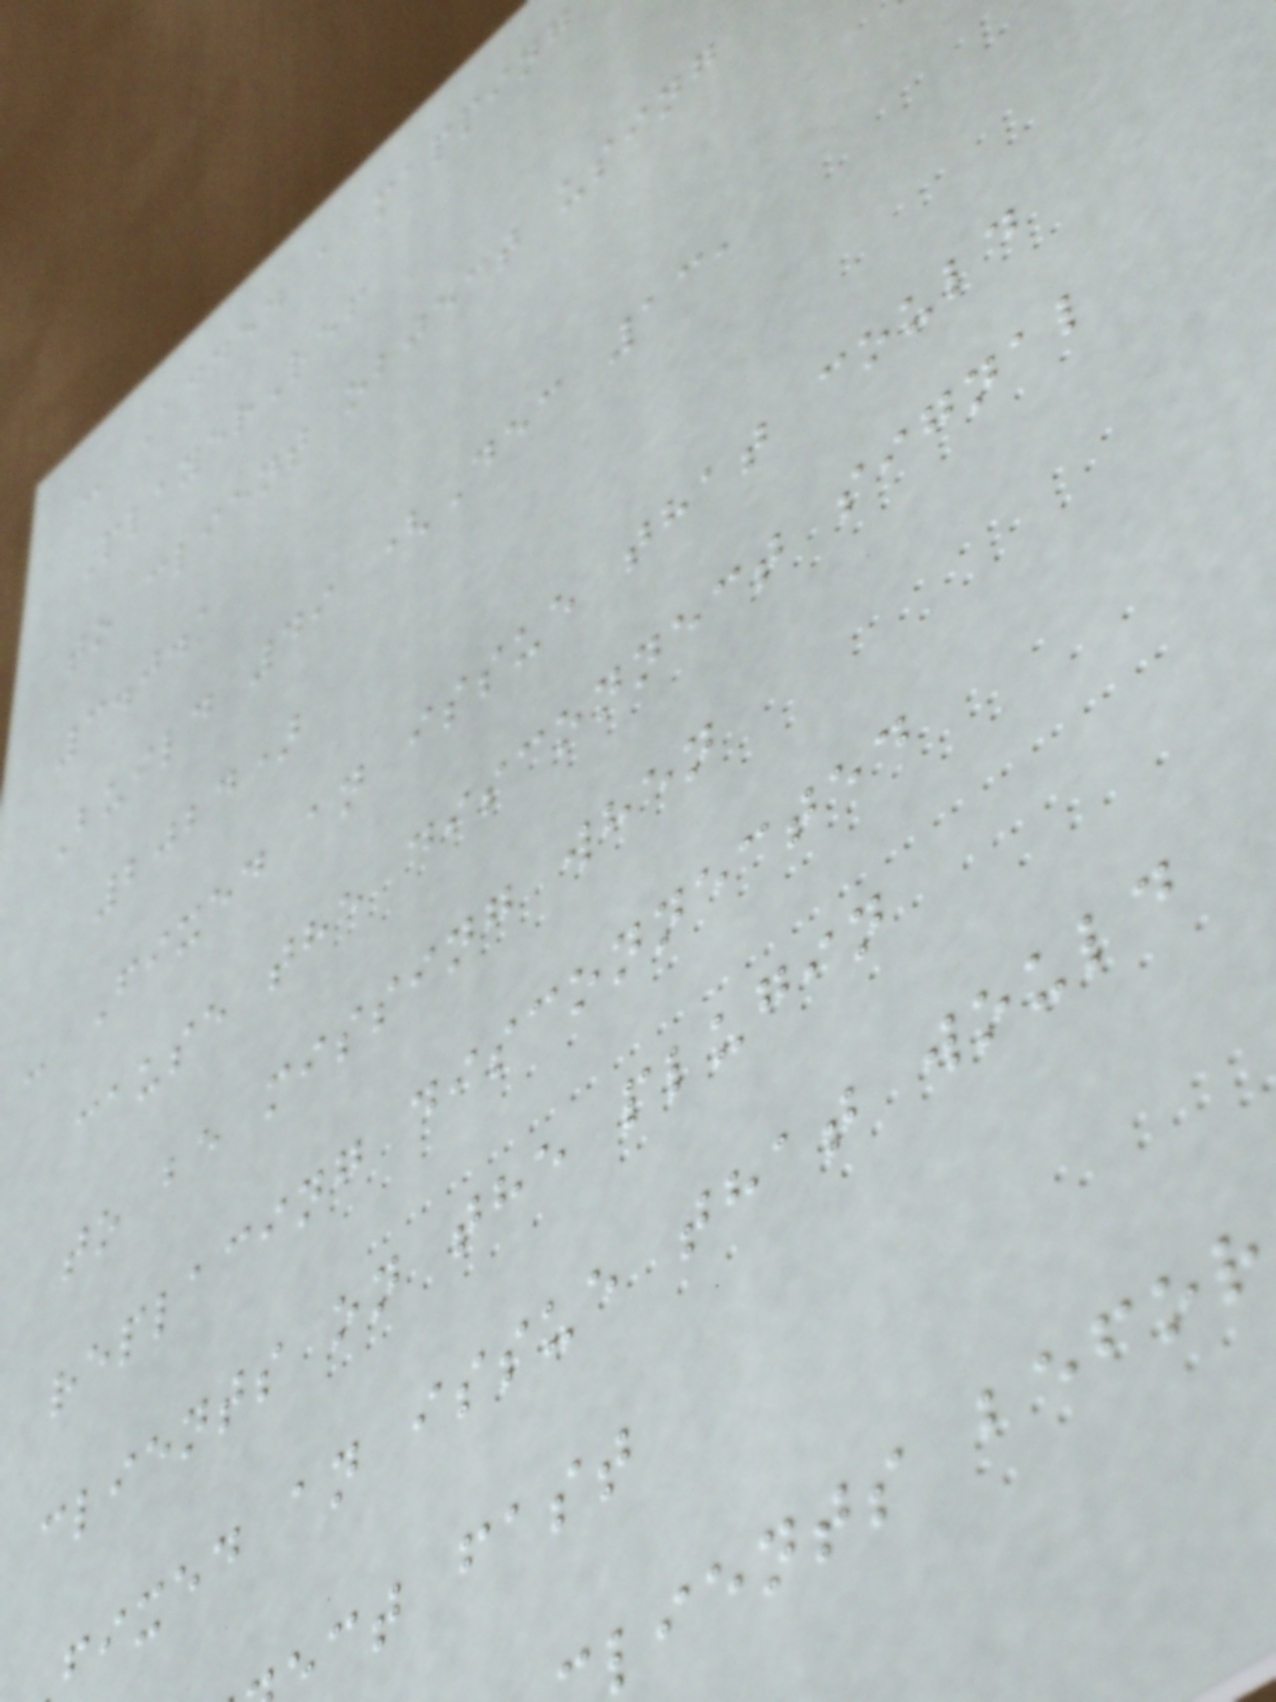- Added a mapping
PlayerRef
to client object using
3.0.1
Build 49 (Dec 13,
2024)
- Fixed an issue that could
cause the disconnect signal
to be missing when
replacing disconnected
clients on the plugin
fixed an issue that would
ct fast
lients befor
